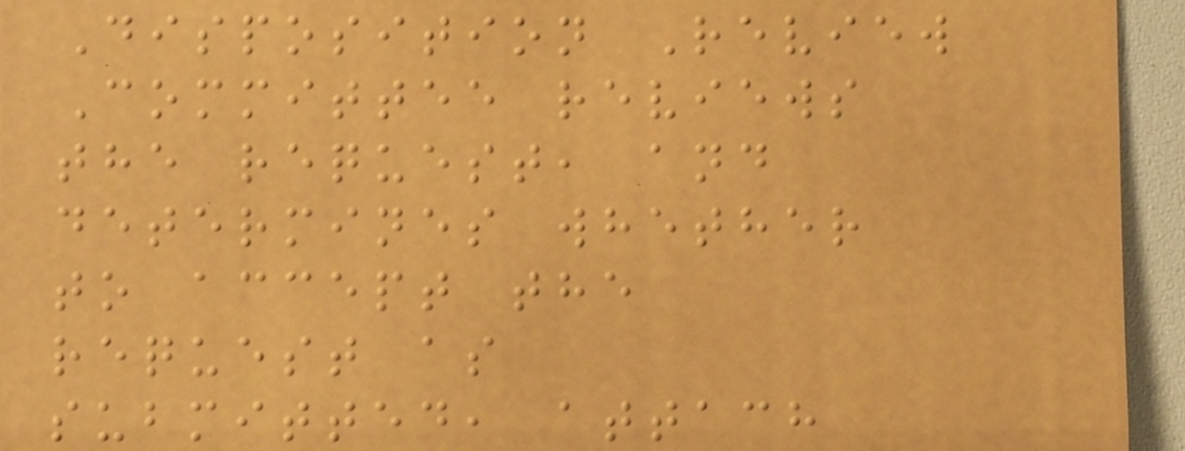Disposition Review
Committee reviews
the request, and
determines whether
to accept the
request as
submitted, attach
